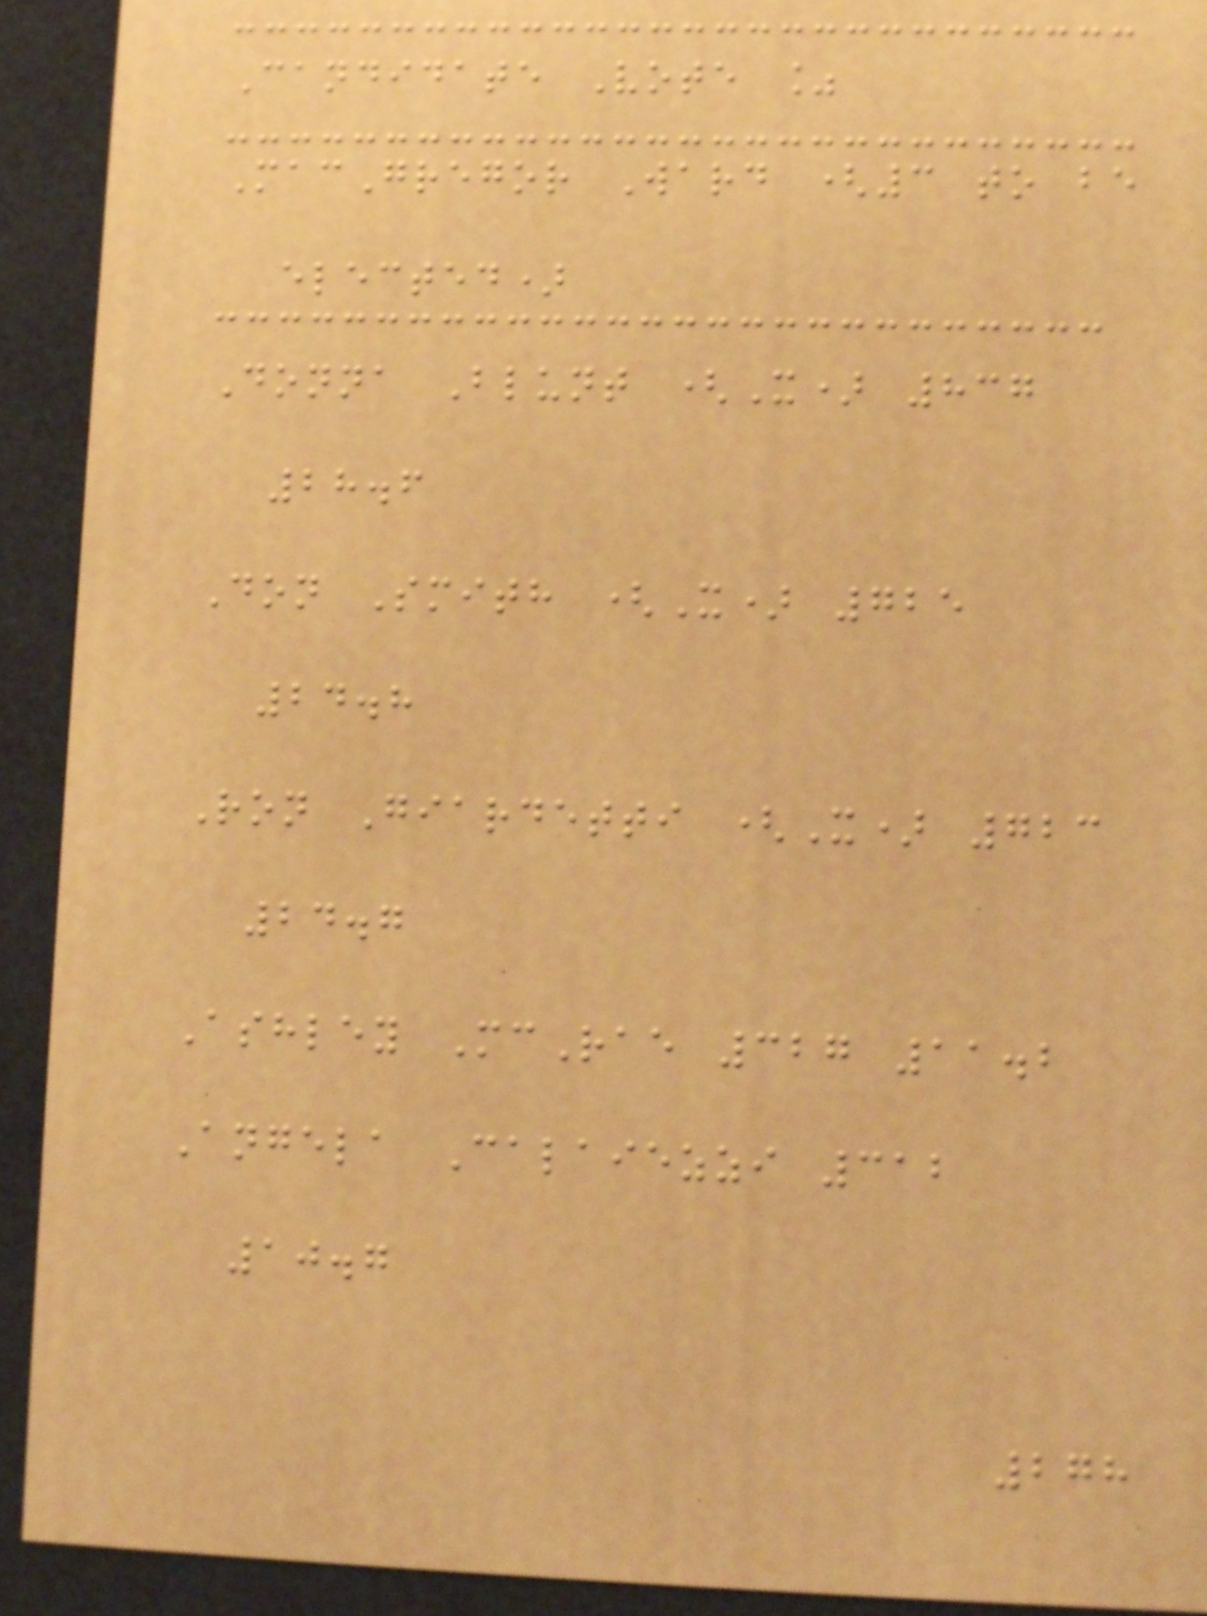Candidate Vote %
MacGregor Ward (3 to be
elected)
Donna Blunt (X) 837
28.6
Don Smith (X) 725
24.8
Ron Giardetti (X) 723
24.7
Ashley McRae 327 11.2
Angela Calaiezzi 312
10.7
278
